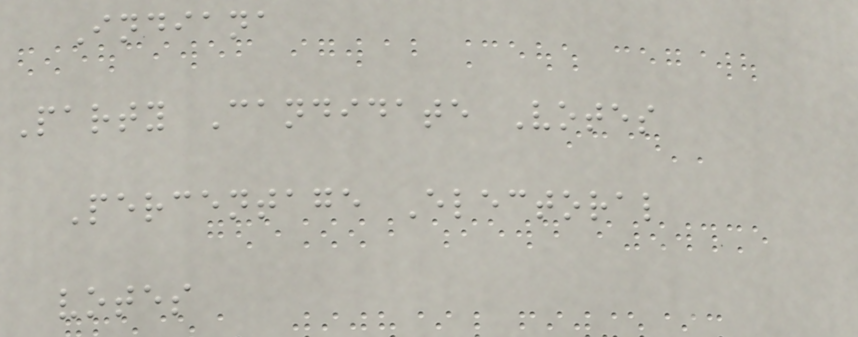Indiana
Party Candidate Votes
Percentage Electoral
votes
